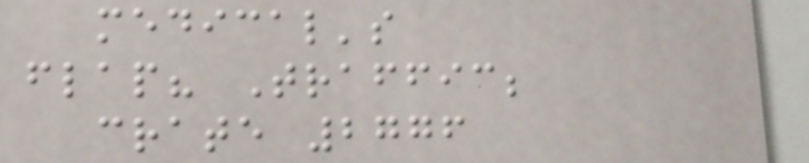medical's
flap? Traffic;
crate 2776
